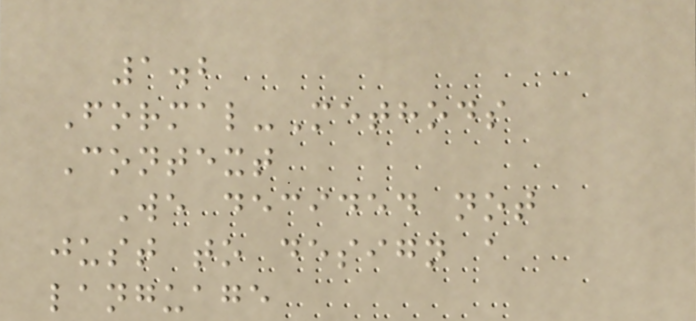1.2
Formal-Methods
Context
We decided not
just to design a
language
